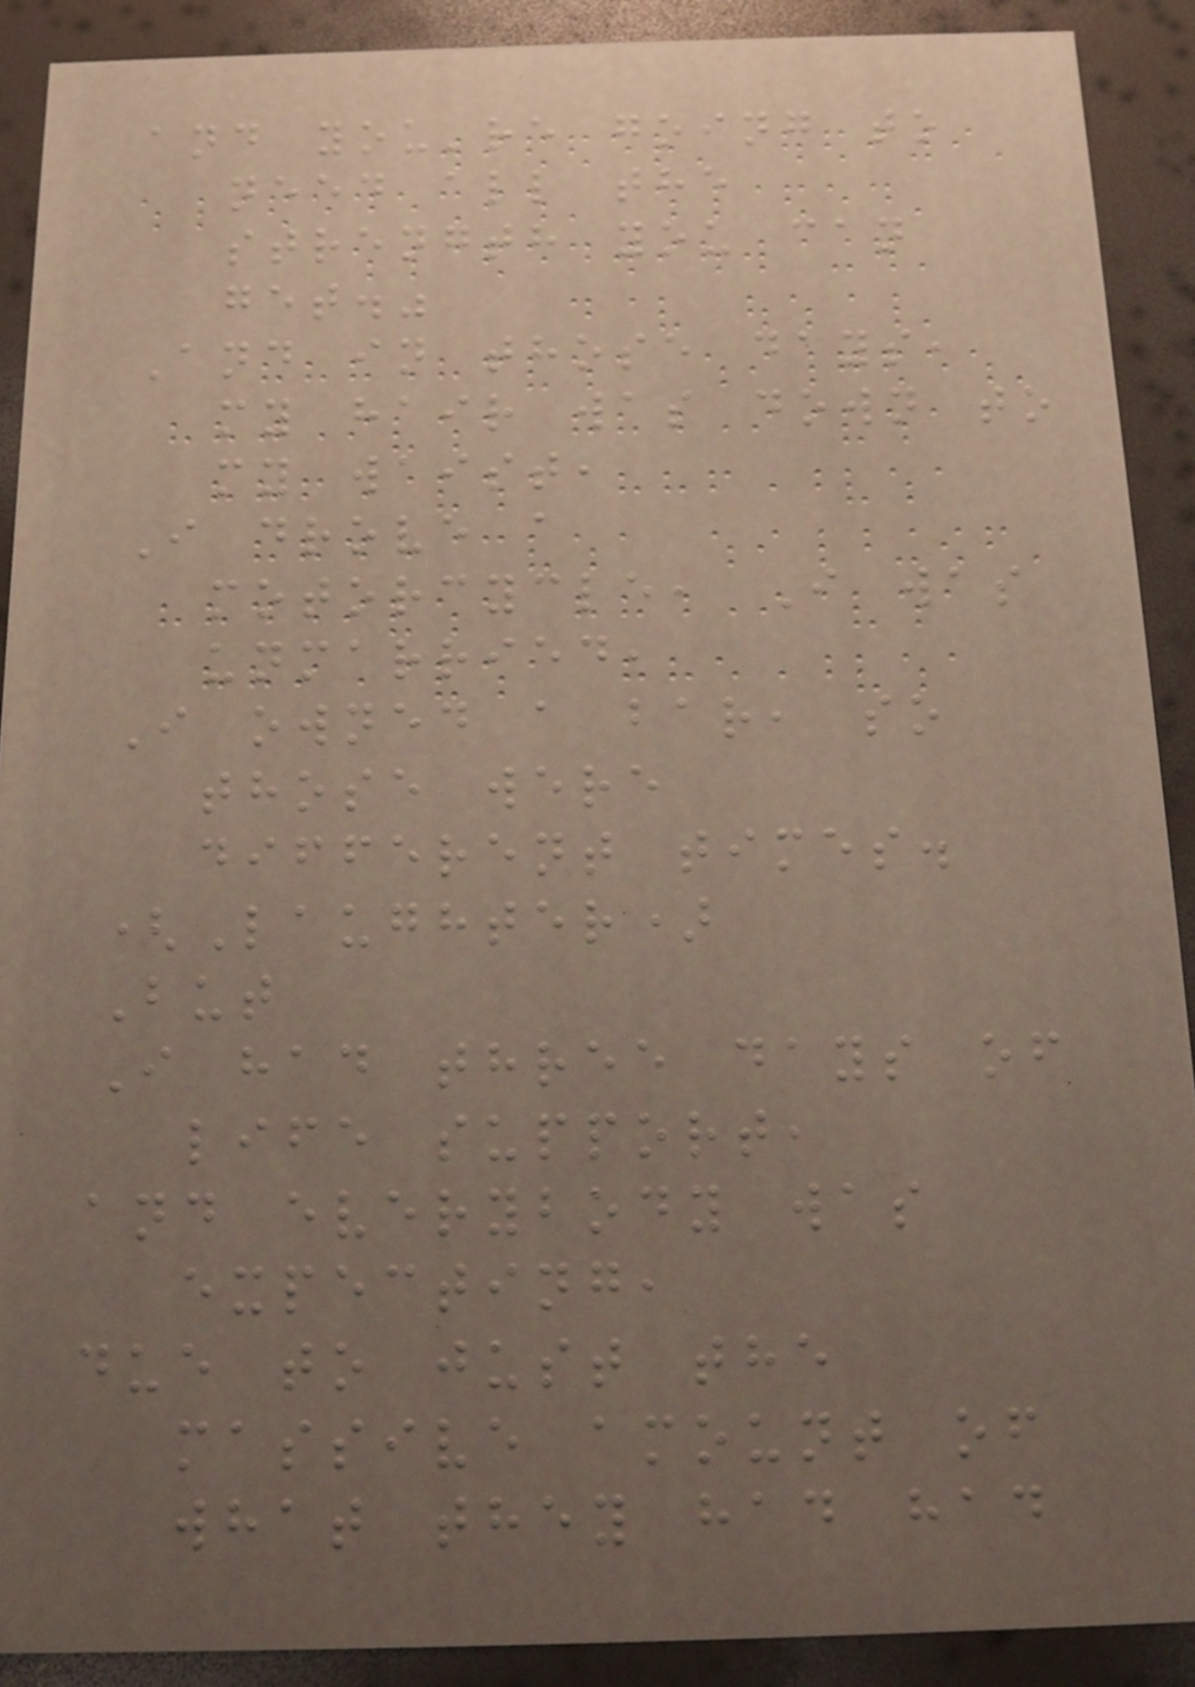and you're going to
need all the
strength you can
get."
And in those days,
my hair was down to
my waist,
I drove a
motorcycle, I was
unmarried,
I owned a bar, so
those were
different times.
(Laughter)
But
I had three days of
life support,
and everybody was
expecting,
due to just the
massive amount of
what they had had
